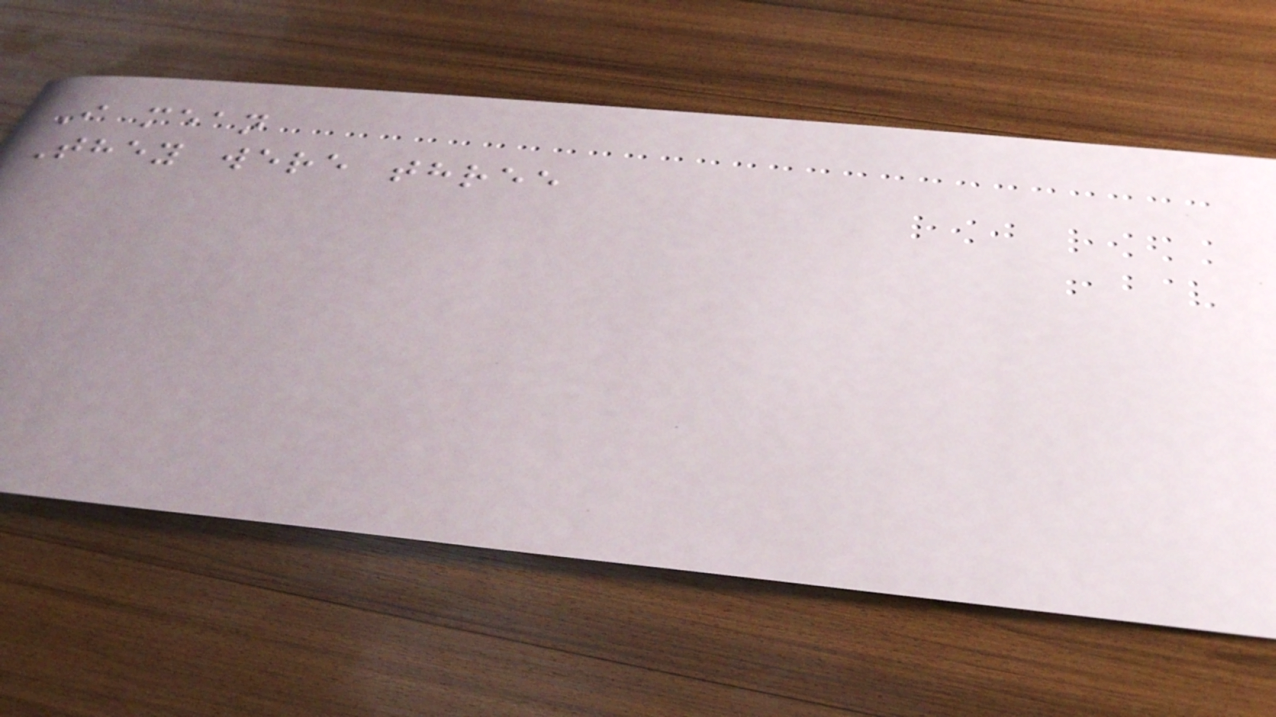I mean
They were three
